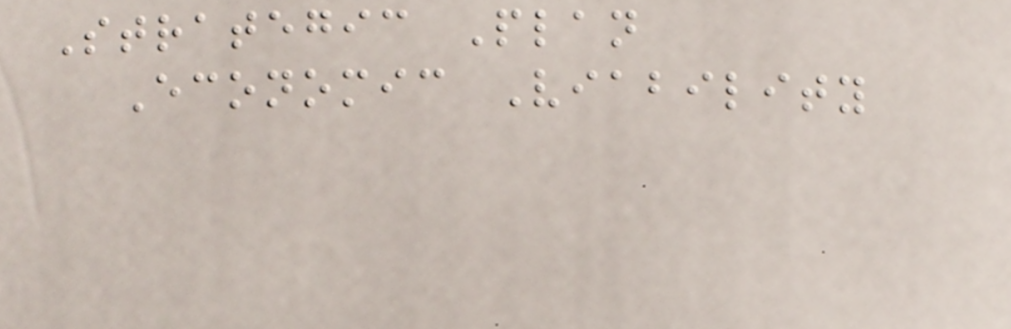Strategic Plan
Economic Viability
